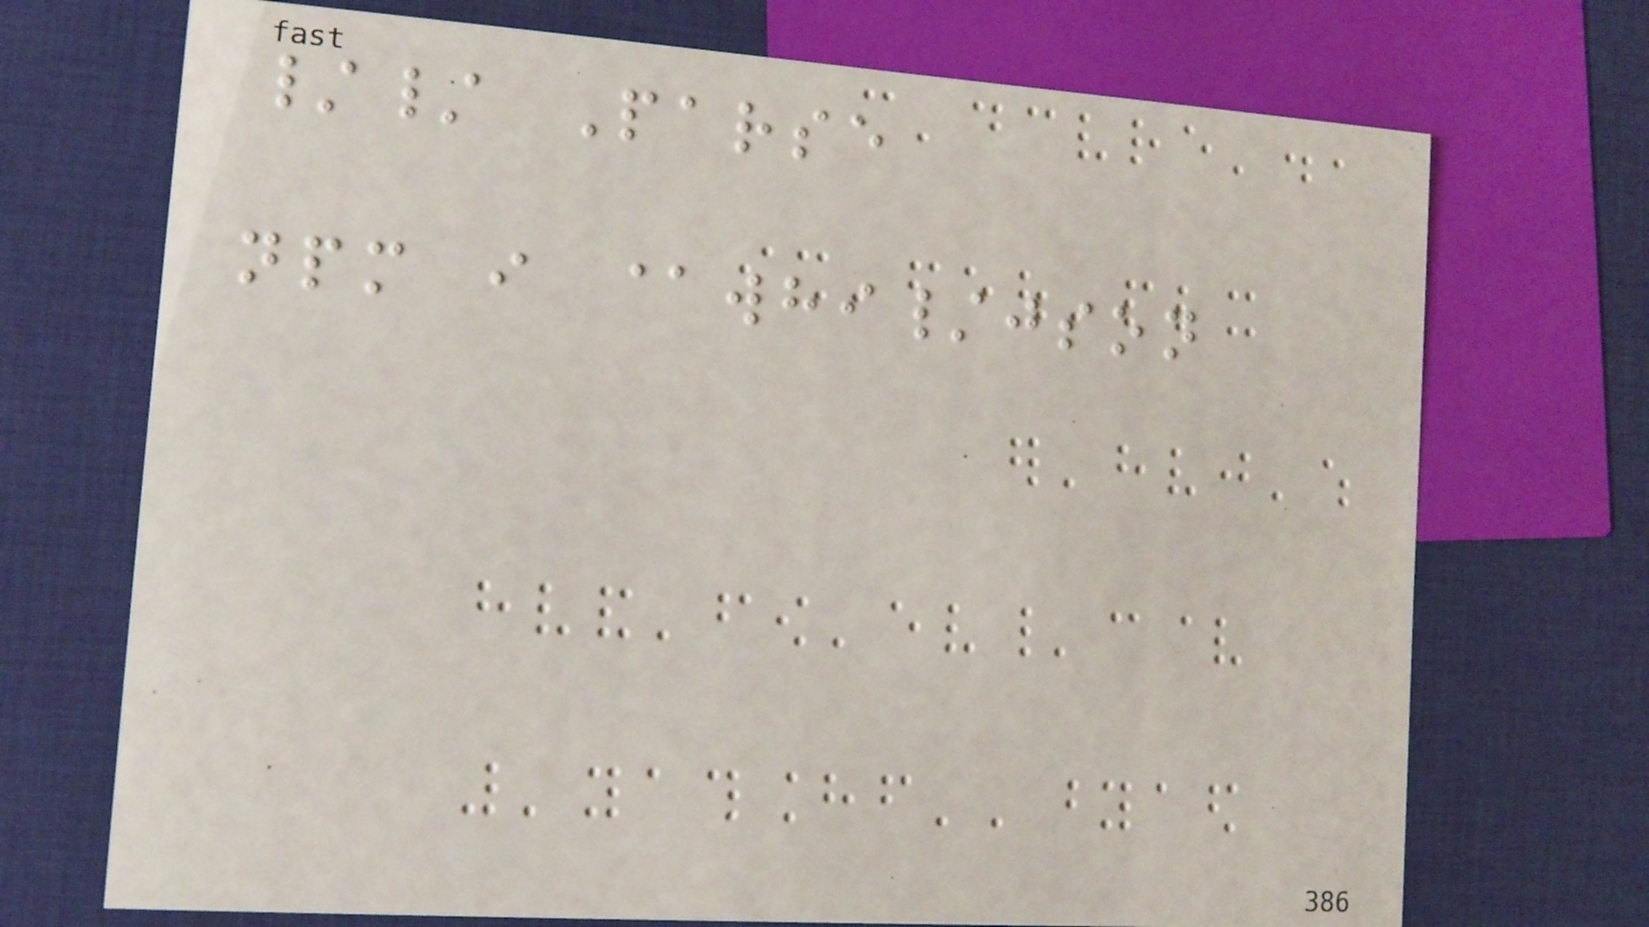// Parse
npm i @whi/json
